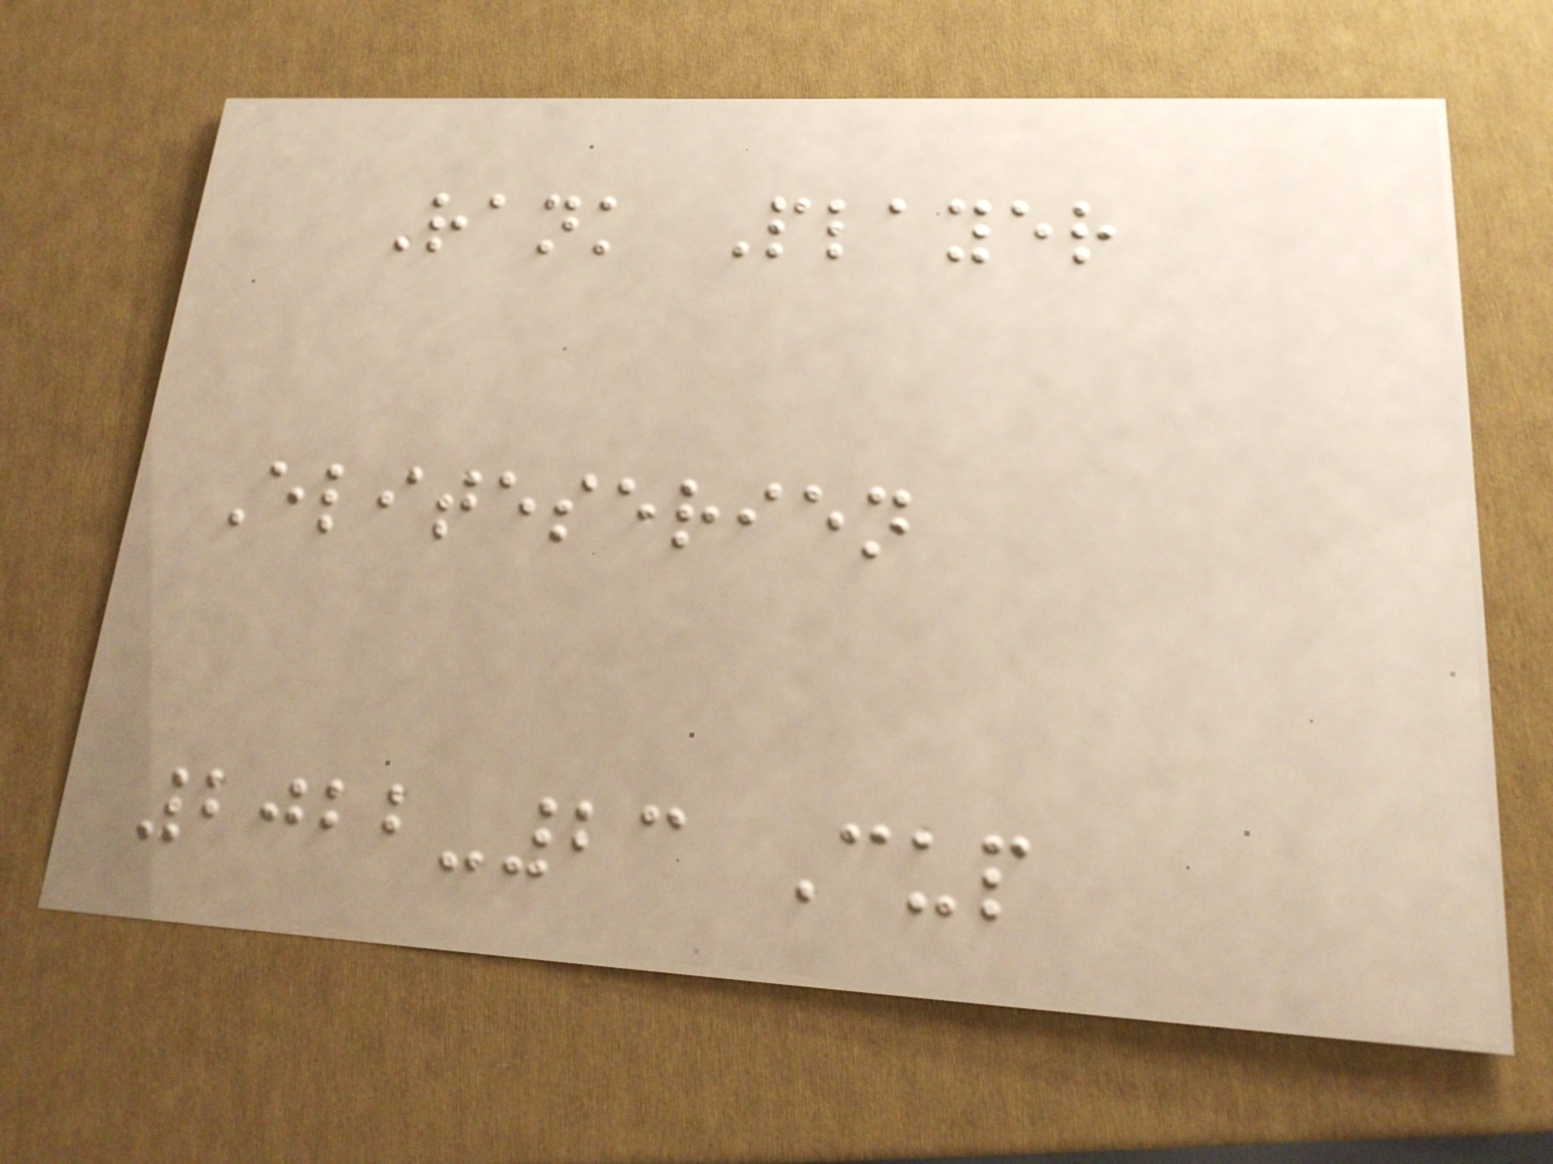Rank Player
Eliteserien
2022-23 Cup
